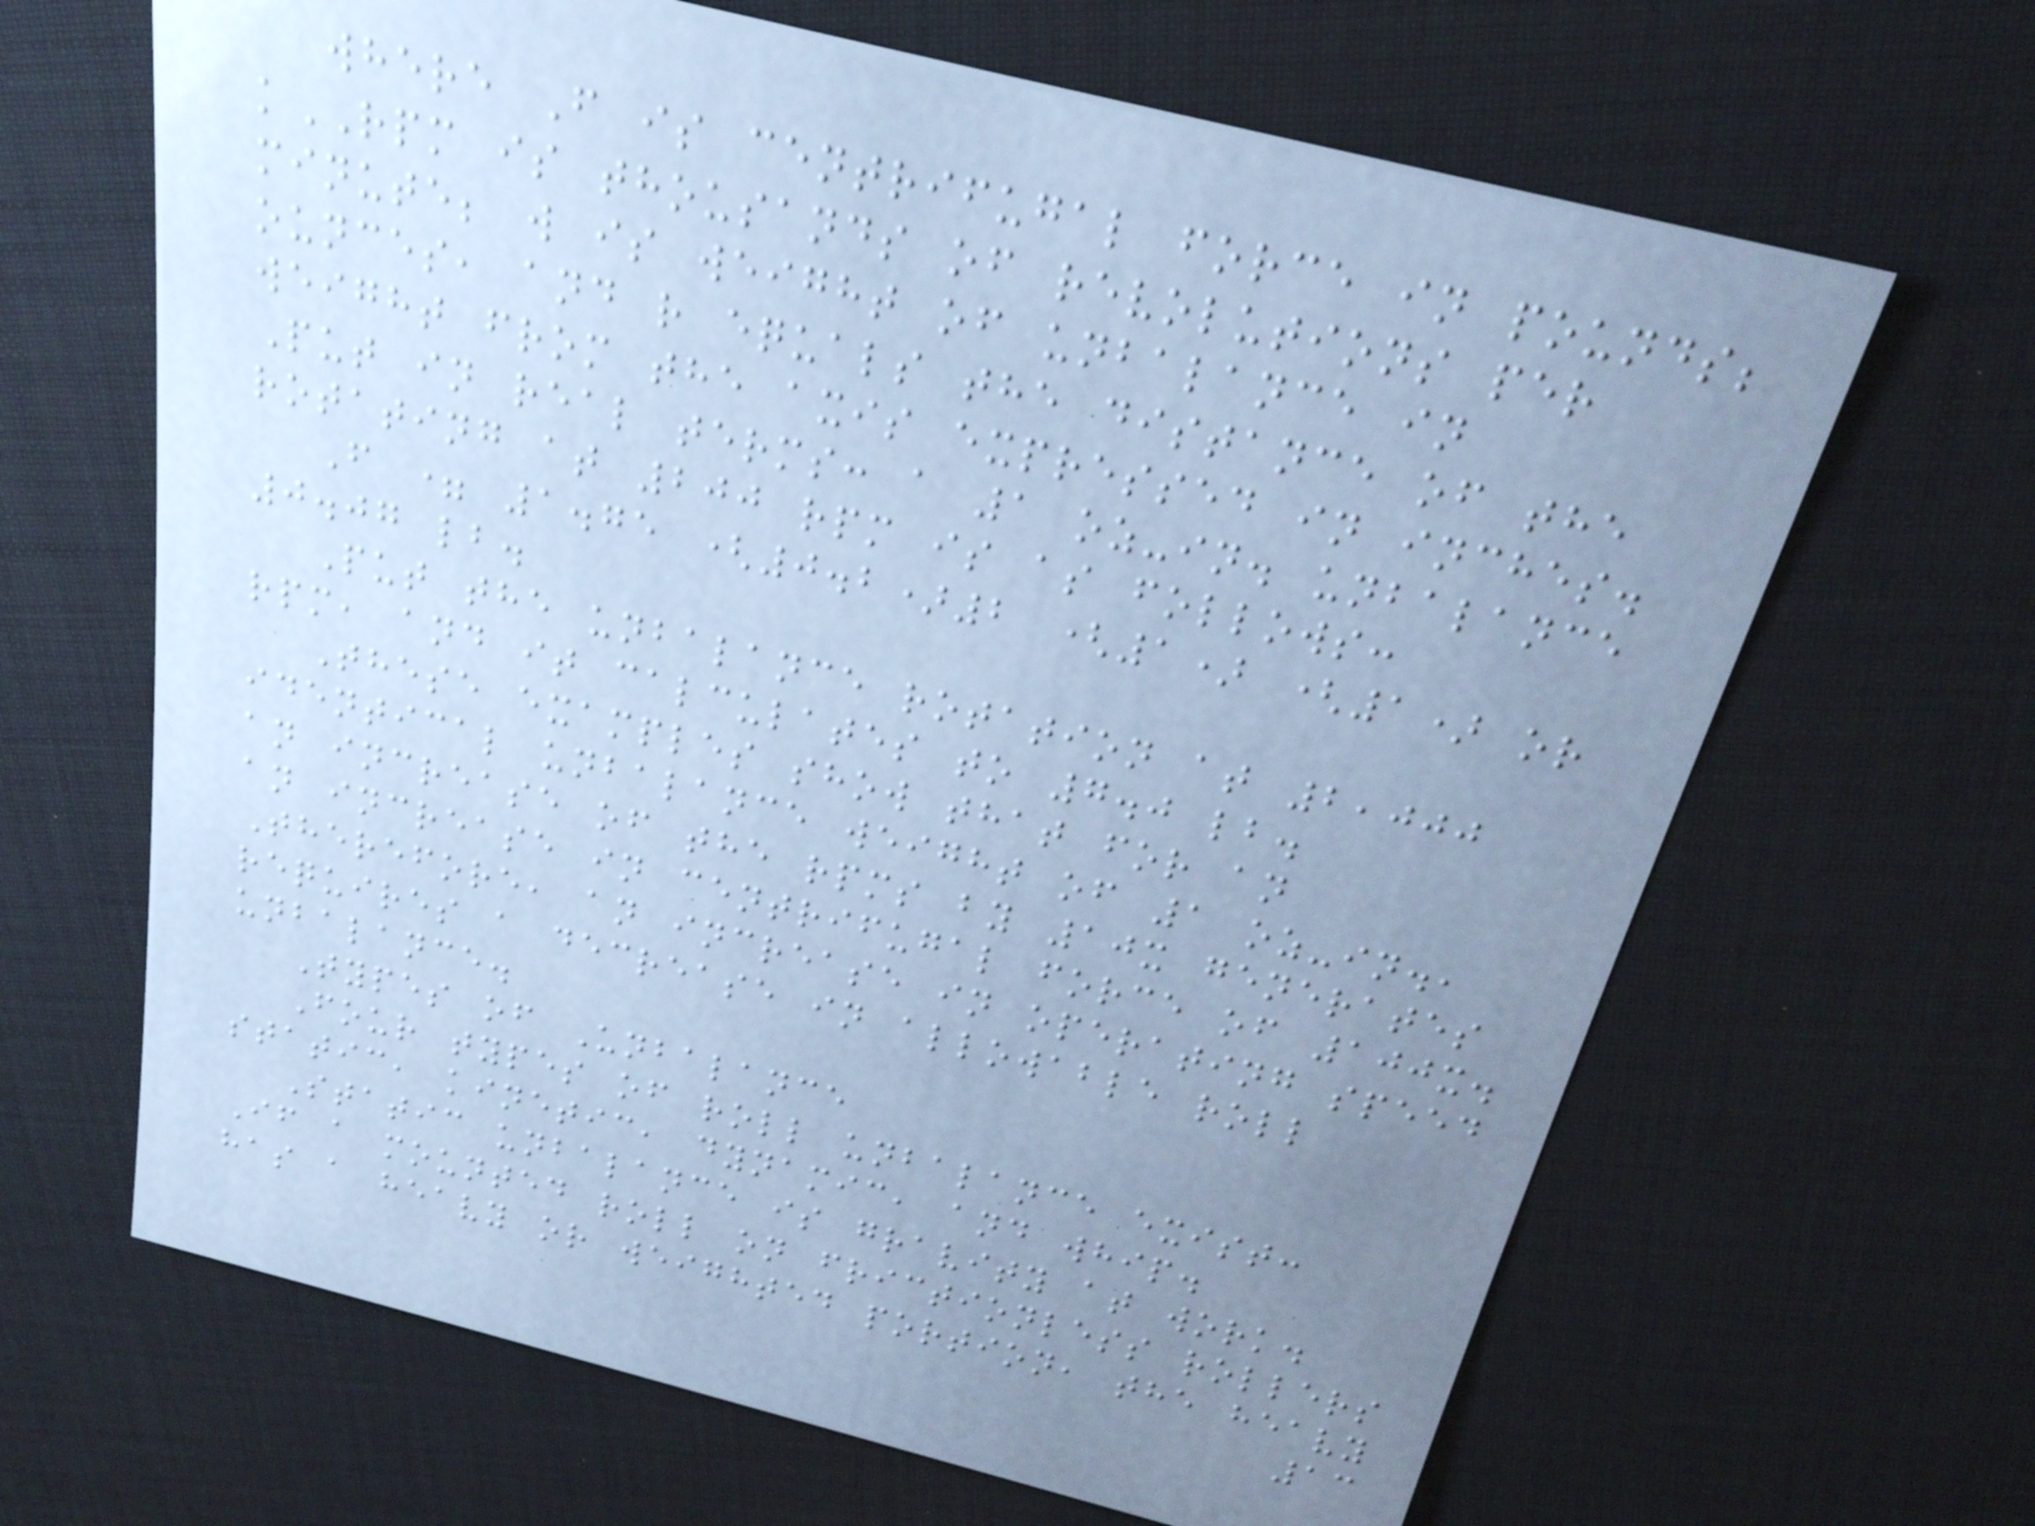where F is centrifugal force in pounds;
kRPM is thousands of revolutions per
minute; w is weight of unbalance in
ounces, and r equals the distance of the
weight from the axis expressed in inches.
Put in real terms: a 1 oz-in. unbalance
rotating at 200 rpm is as follows:
F = 1.75 (0.2)2 (1) (1) or
0.07 lb.
Put the unbalance rotation at 2,000
rpm, and it calculates to 7.0 lb.
These examples show that for an
identical unbalance weight of 1 oz-in.,
an increase of the rpms by 10x generates
an increase in centrifugal force of 100x.
Therefore, an increase in operating speed
requires a decrease in allowable roll
unbalance.
Types of Unbalance
Four types of roll unbalance exist:
static, kinetic, dynamic, and whip.
Static unbalance is gravity at work.
If a mounted roll on frictionless rollers
has a heavy or weighted portion, the heavy
13
